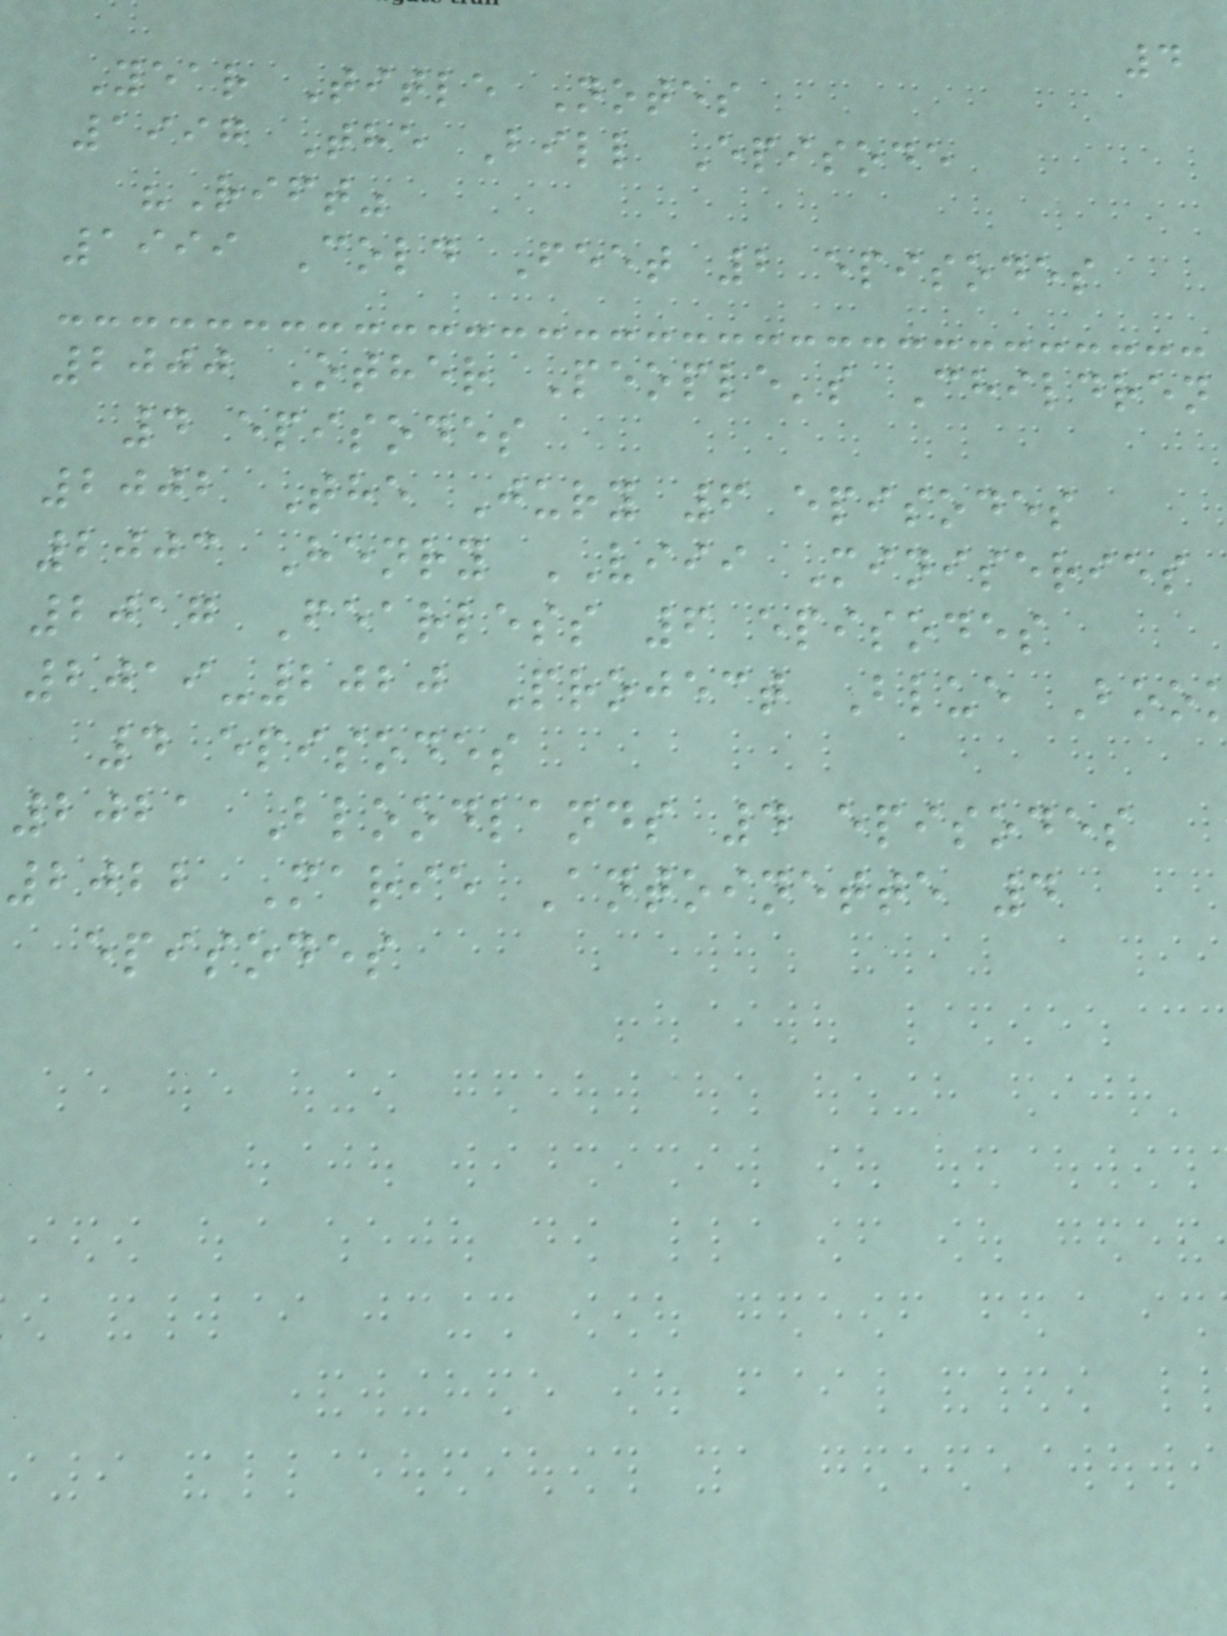4
Year Title Notes
1997 The Bill Episode
"Rift"
1999 Cold Feet 2 episodes
2000 Other People's Children
4 episodes
2002 The Jury 6 episodes
2003 Henry VIII Miniseries
2017 Fearless 6 episodes
2019-2020 Project Blue Boo
4 episodes
2021 Bloodlands 4 episodes
2022 Marie Antoinette 4
episodes
